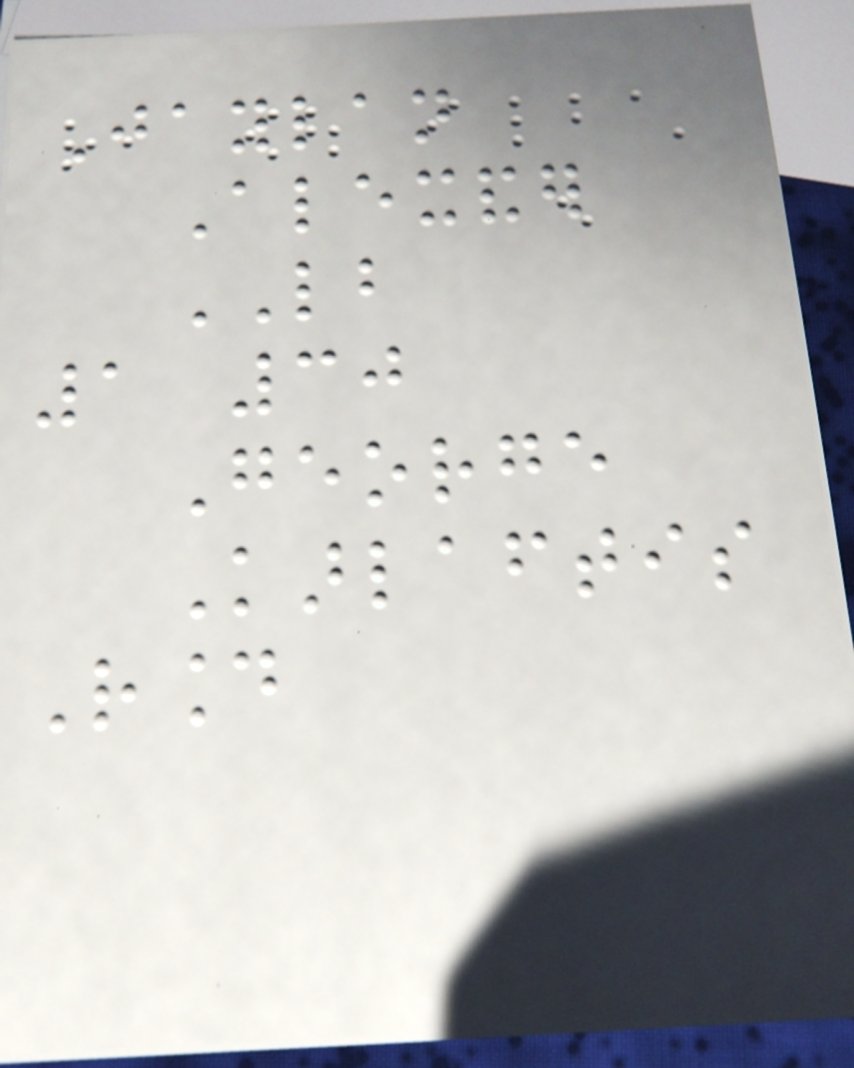Jaylan
Alexander
LB
1 30
George
Karlaftis
Round
